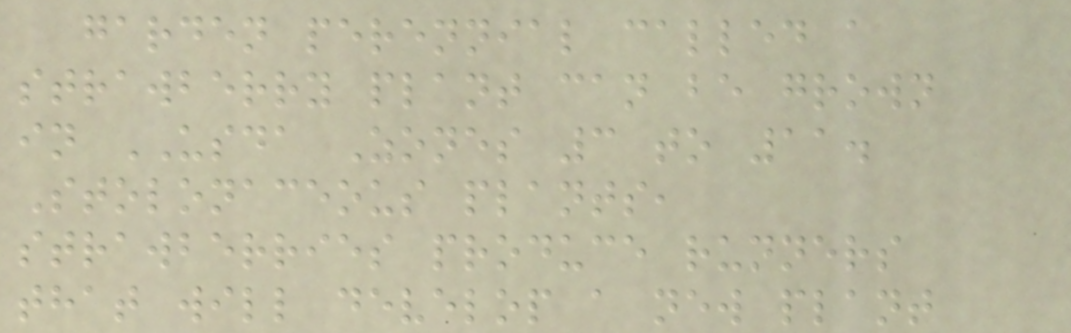garden perennial called a
strawberry plant can be grown
in USDA Zones 3 to 11.
Stolonaceous plants,
strawberries produce runners
that will develop a new plant
